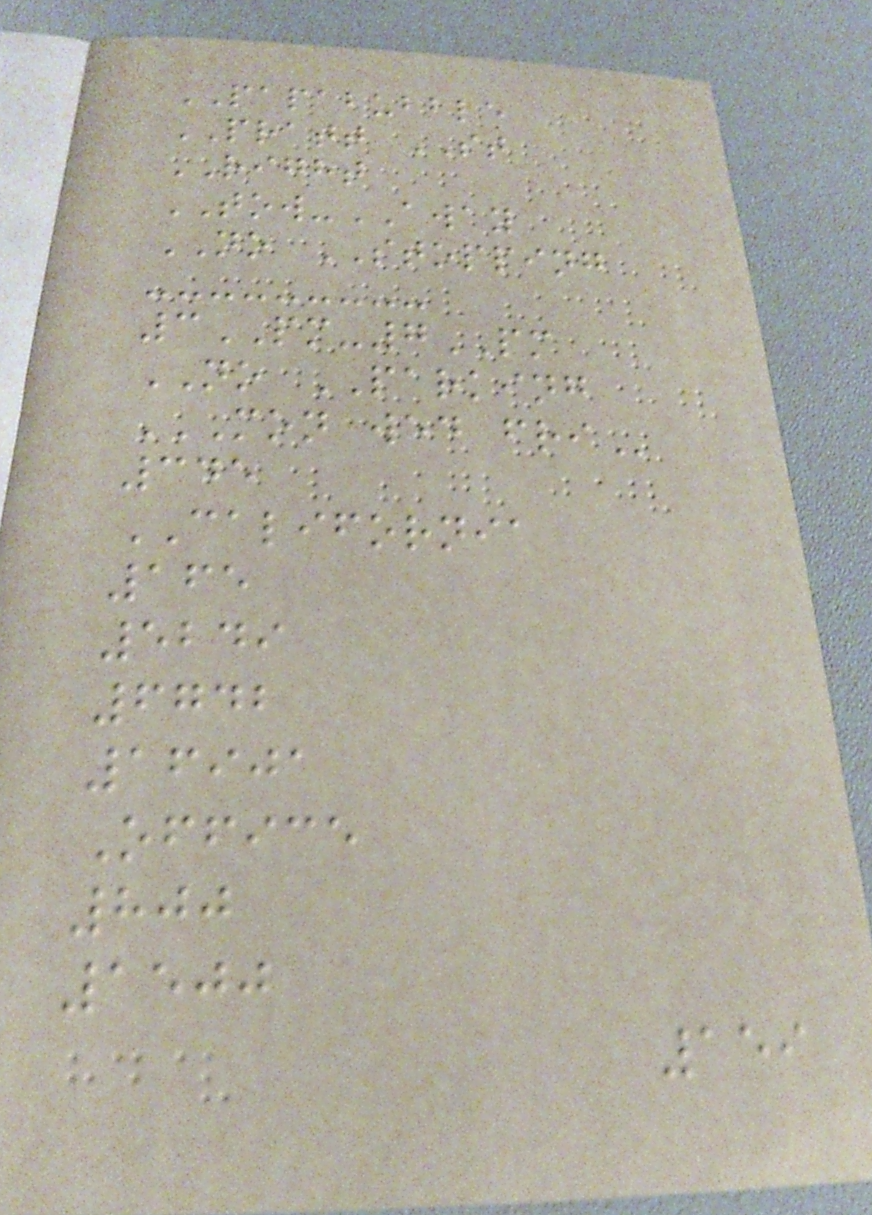PAPABUBBLE
PRATT ST
RIGHT
TOW-AWAY
NO STOPPING
3PM-7PM
NO PARKING
MON WED FRI
345
CALIFORNIA
165
5249
6742
16901
Office
800
1500
159
